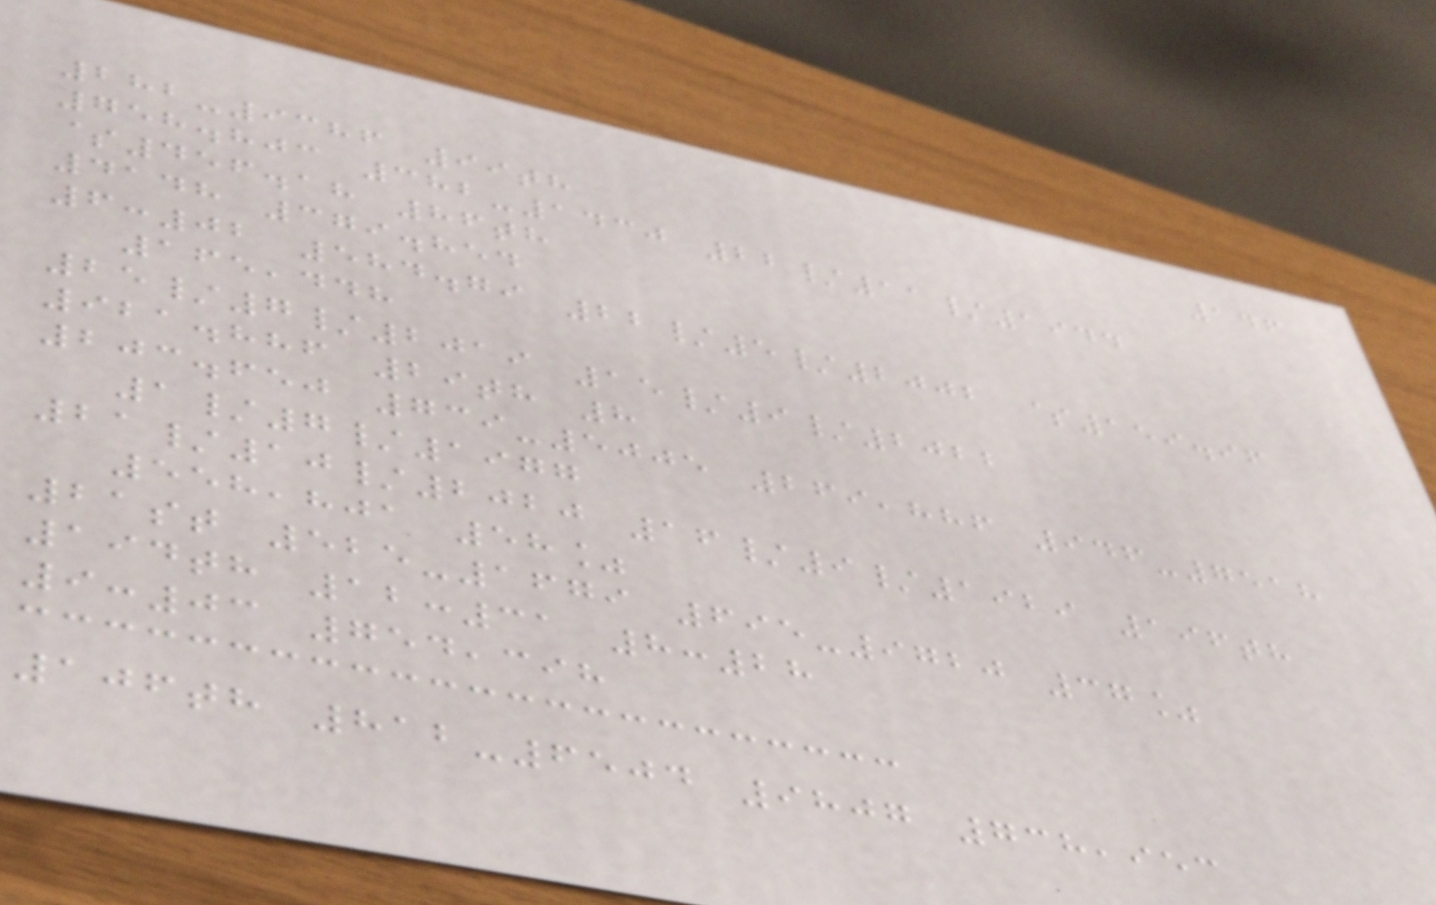146
282-9386 99th
758.803 382-1430 22/11/1944
$456.18 86th
4148 379.854
6:02 584.79 22/5/2002 $159.96
165,448
25/7/2019 15/9/2022
921.886 29th 8
203.650 739-5005 269,886 946-7518
1/7/1977
21/10/2020 16/9/1929 196th
558,801 58%
21st 525-1679 695-9720 37%
194th 12:31 8:28
9:03 754,398
106th 812-6504 9807 738,953
